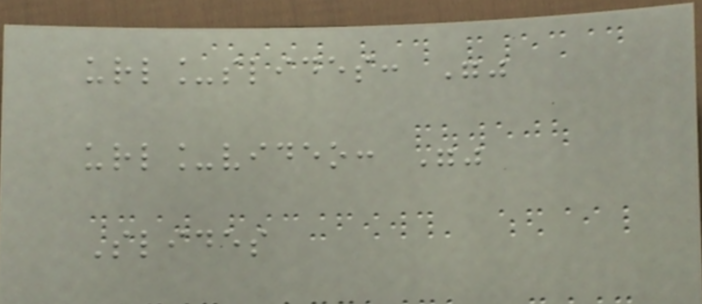url_slides: ""
url_video: ""
Slides
